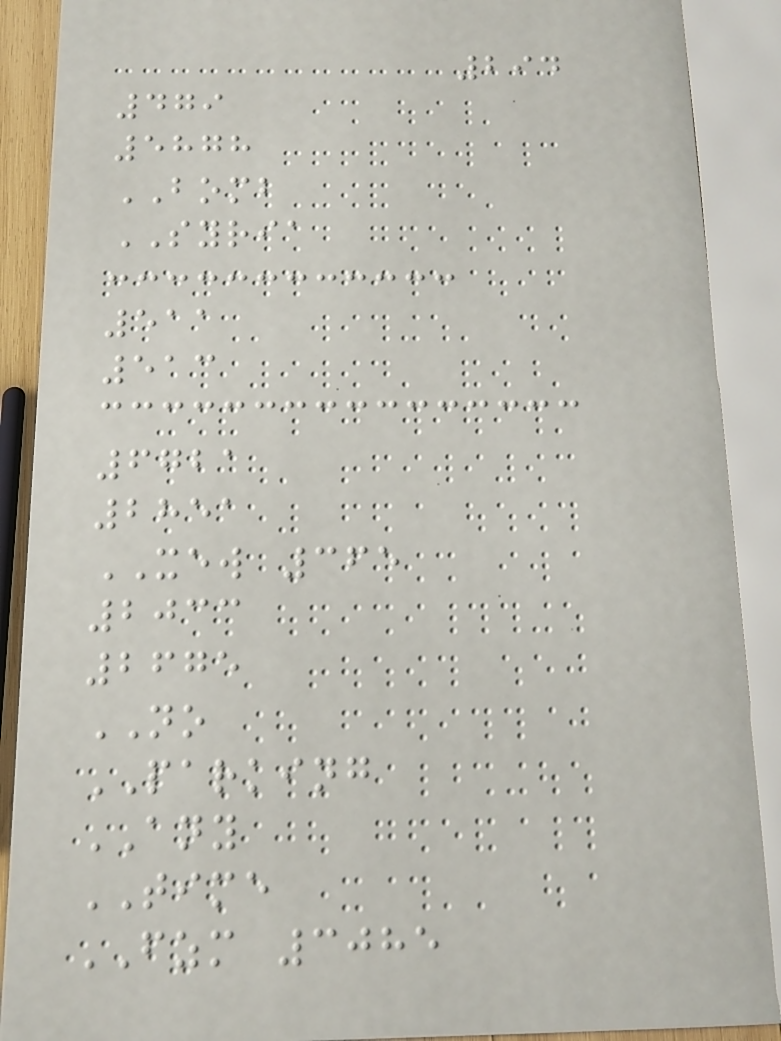294
479
5878
BOMB
SYRIA
511
513
6721
2851
XEW 365
2033
2675
NO
PARKING
ANY
TIME
FZM 3085
